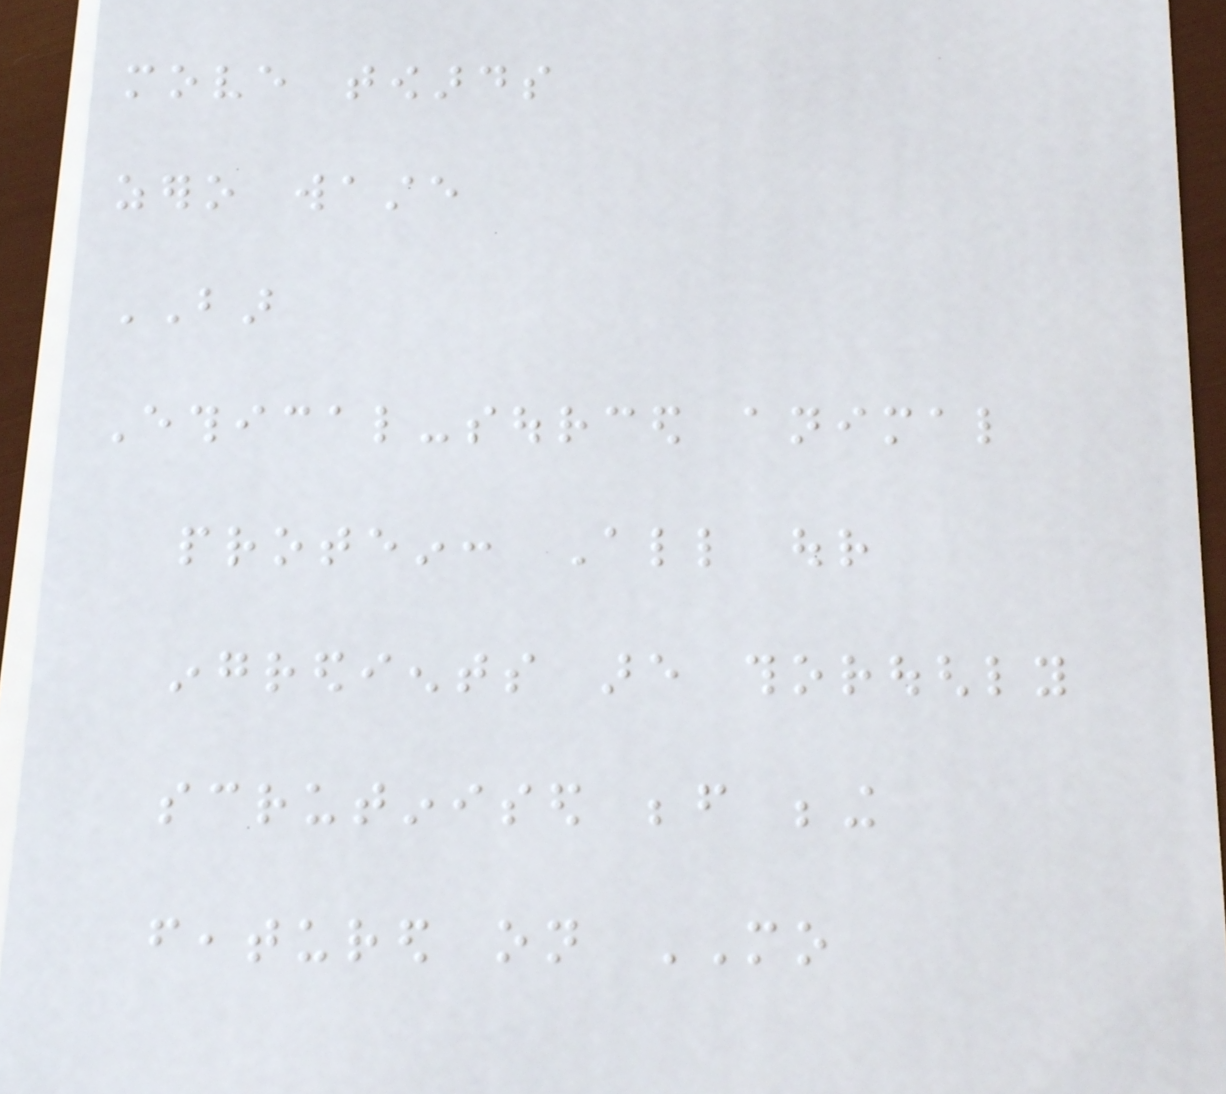move towards
zero waste
BAR
Ethical-sourced animal
protein: All our
ingredients are thoroughly
scrutinised before being
featured on MO
